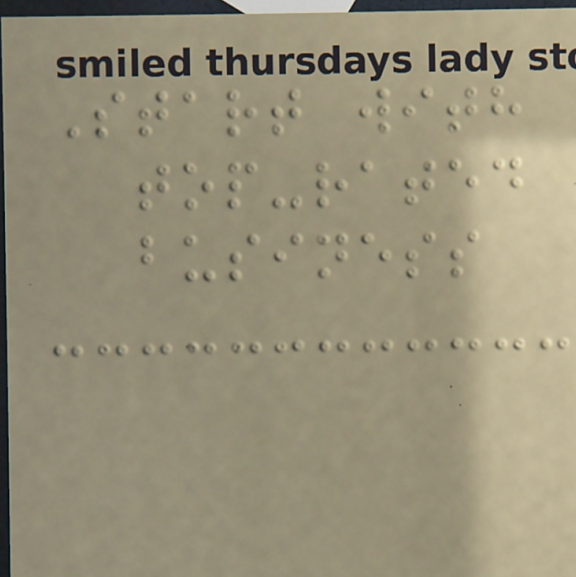Start with
top-rated
business
